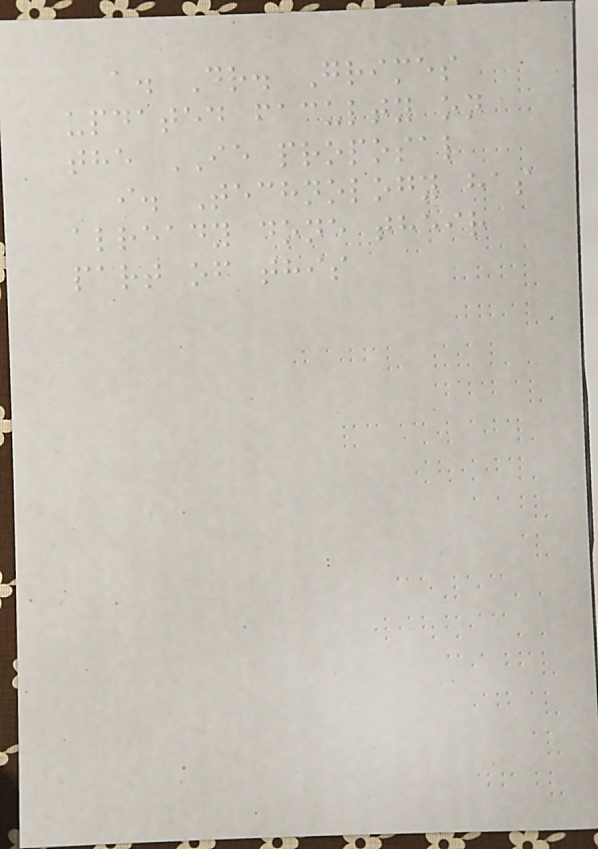a. Dr. Grimes
updated faculty on
the IE proposal
i. Technology has
already done their
part of this
